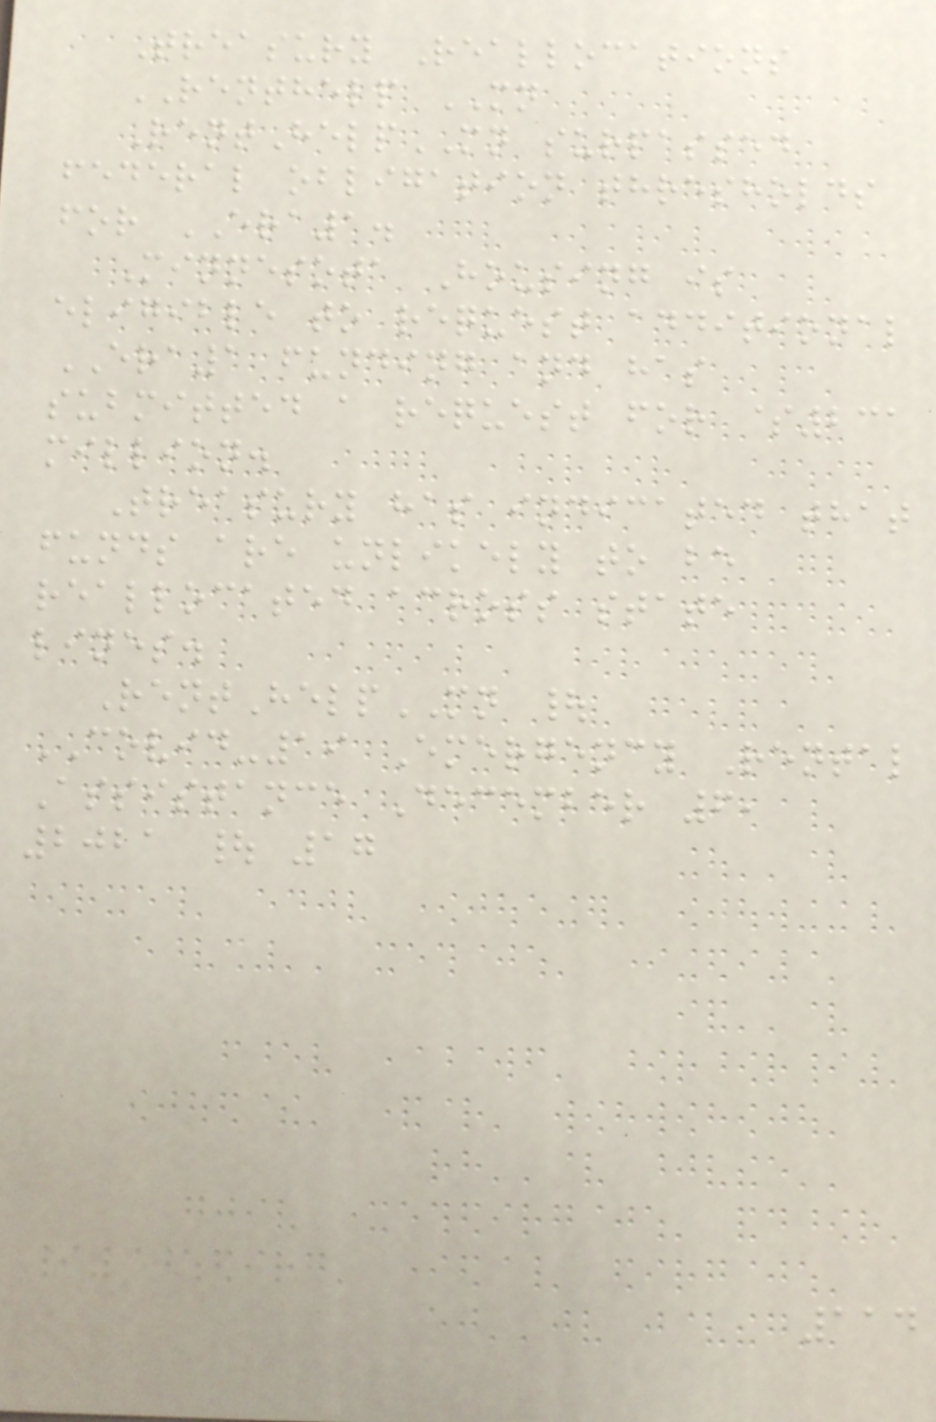Treasury Reallocations
RENTHELP MN
RentHelpMN surpassed
federal obligation thresholds
for ERA1.
Minnesota Housing is
eligible to request additional
ERA1 funding and has
submitted a request for $231
million.
Treasury has indicated that
funds are unlikely to be
reallocated across state
lines.
RentHelpMN |
COVID-19 Emergency Rental
Assistance December 6,
2021 | 17
114
